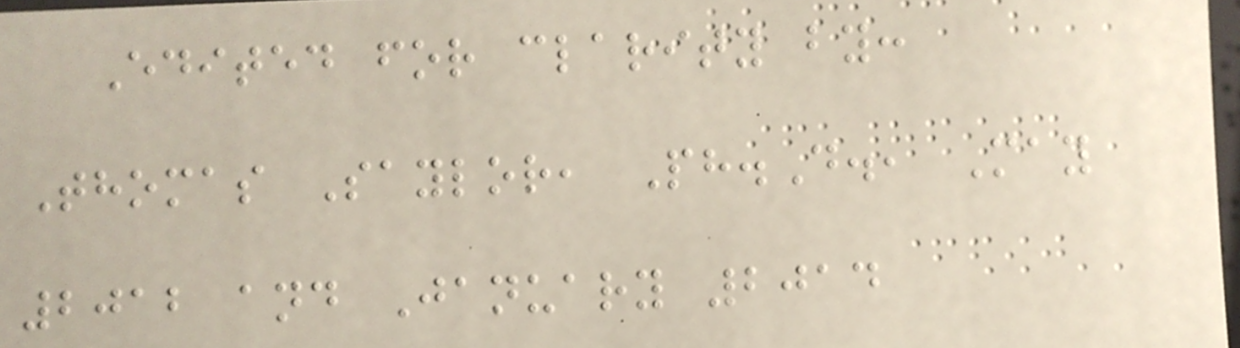Edited for clarity by:
Thomas Saylor, Ph.D., May
2012 and January 2014
